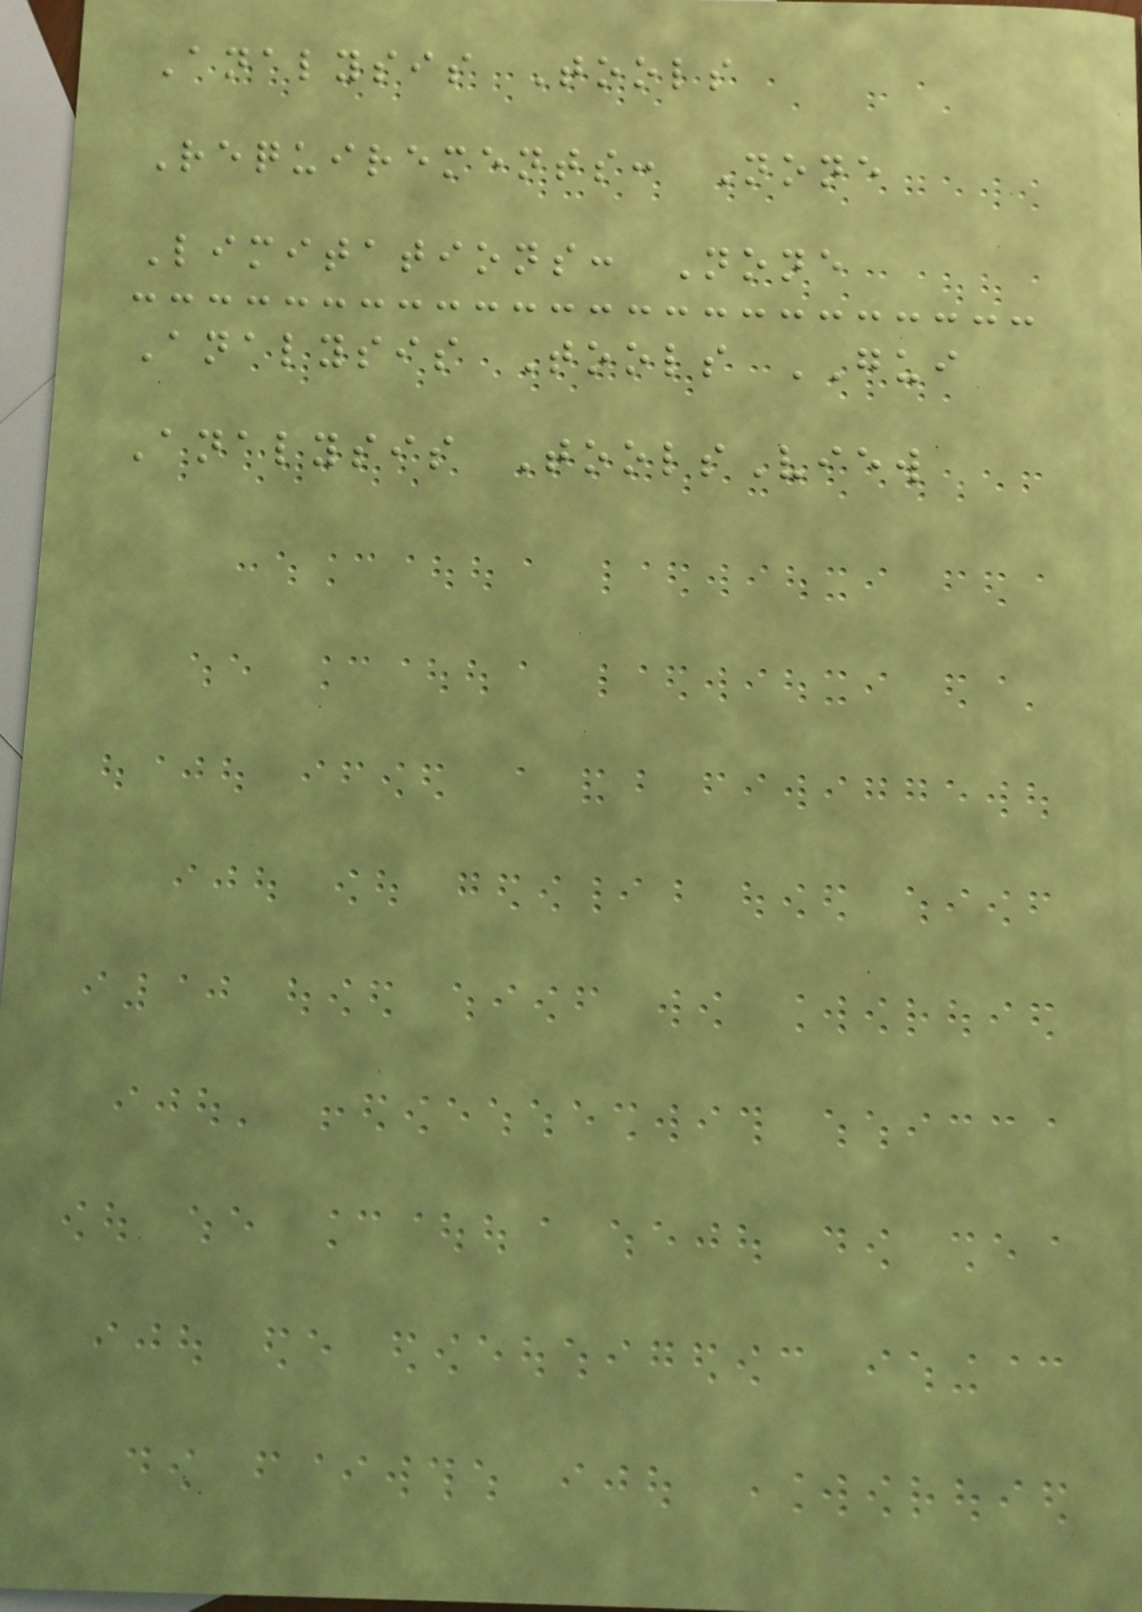Analysis Tools
Requirements: None
Limitations: None
Analysis Tools GUI
Analysis ToolsView
